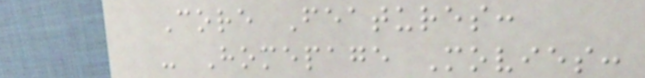Core Features:
- Homepage Movies:
